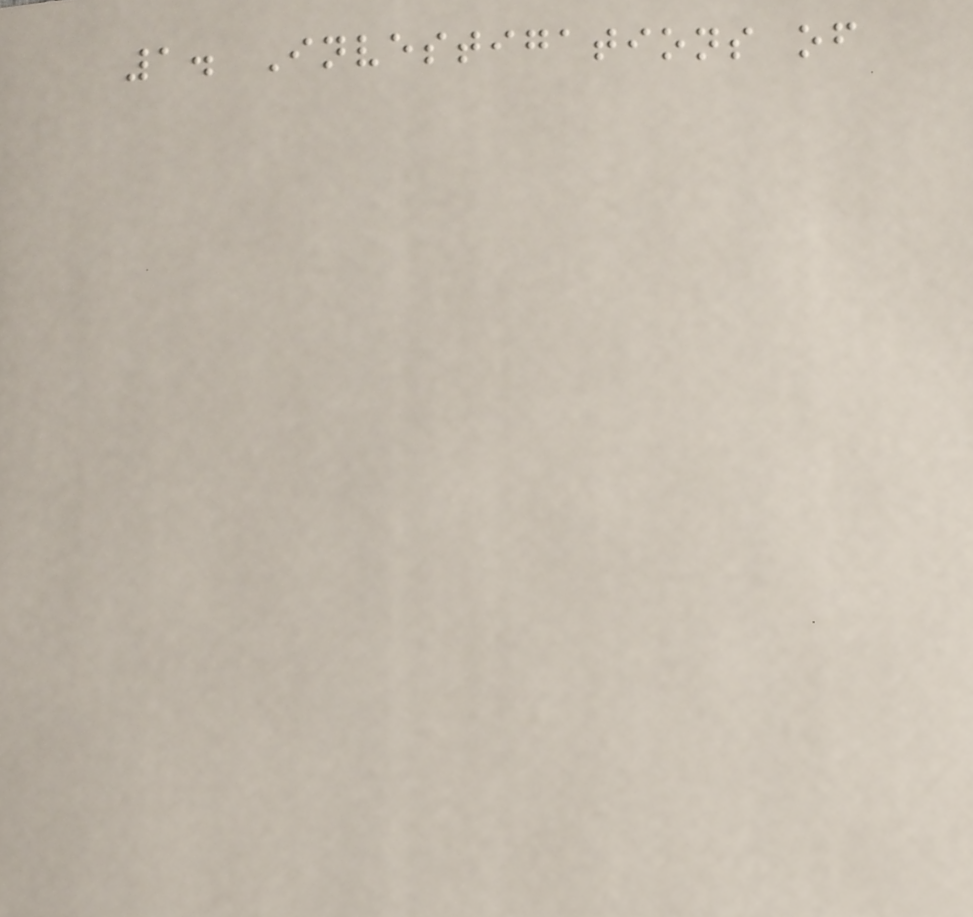1. Investigations of
